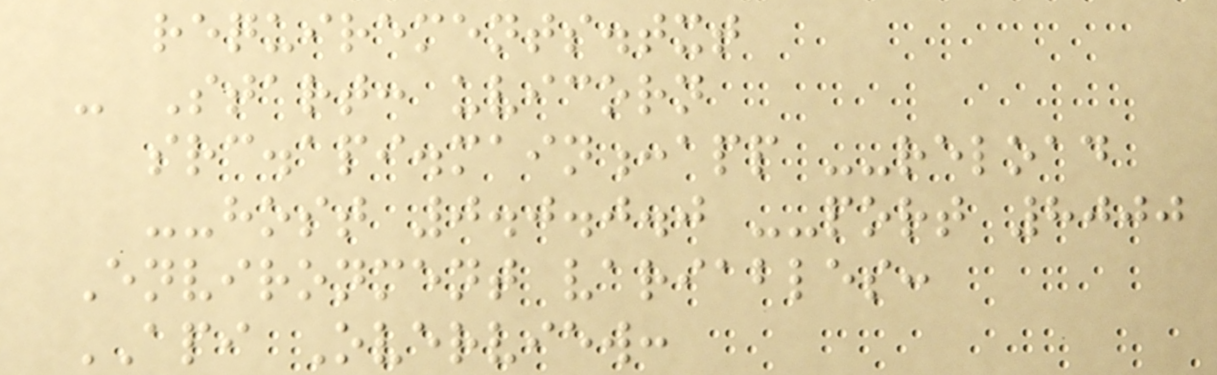requirements.txt
- Start: uvicorn
src.api.main:app --reload
--host 0.0.0.0 --port 8000
Environment variables:
API Overview:
